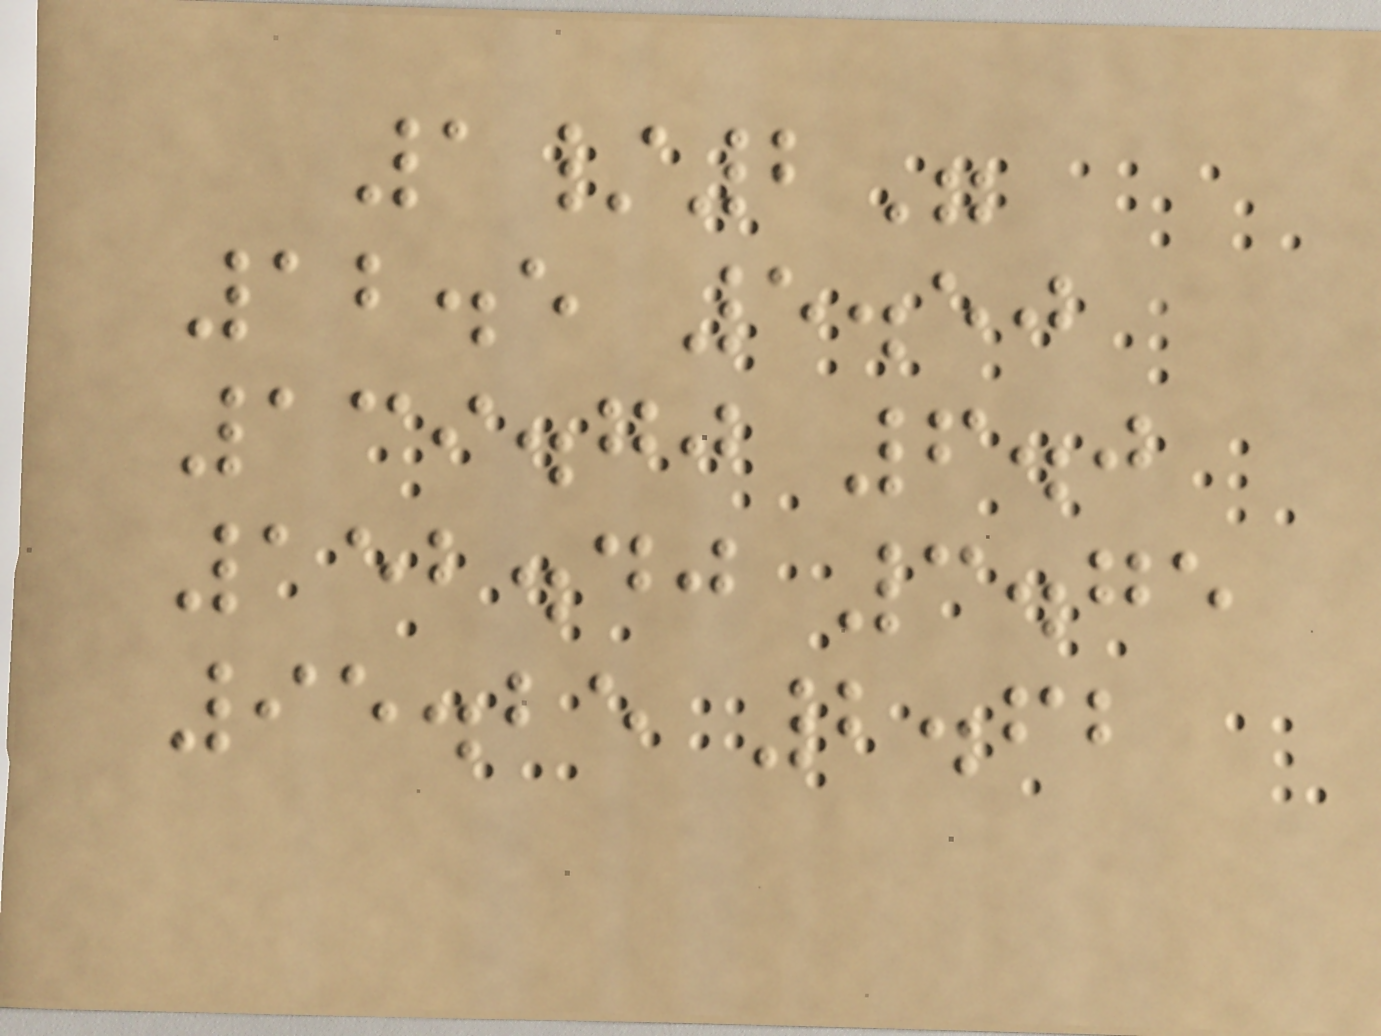1/2"
12.5 5.50
139.70 6.0
152.40 3.75
95.25 2.62
